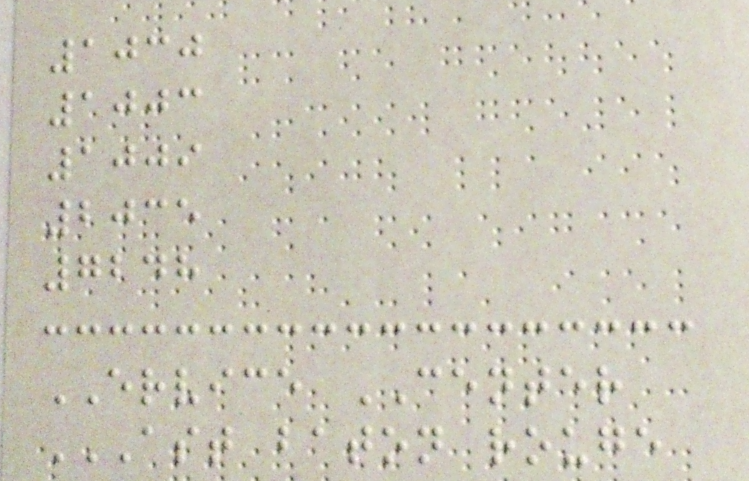1030
1003
1009
2035
7248
ERVICE CENTER
AST BATON ROUGE
